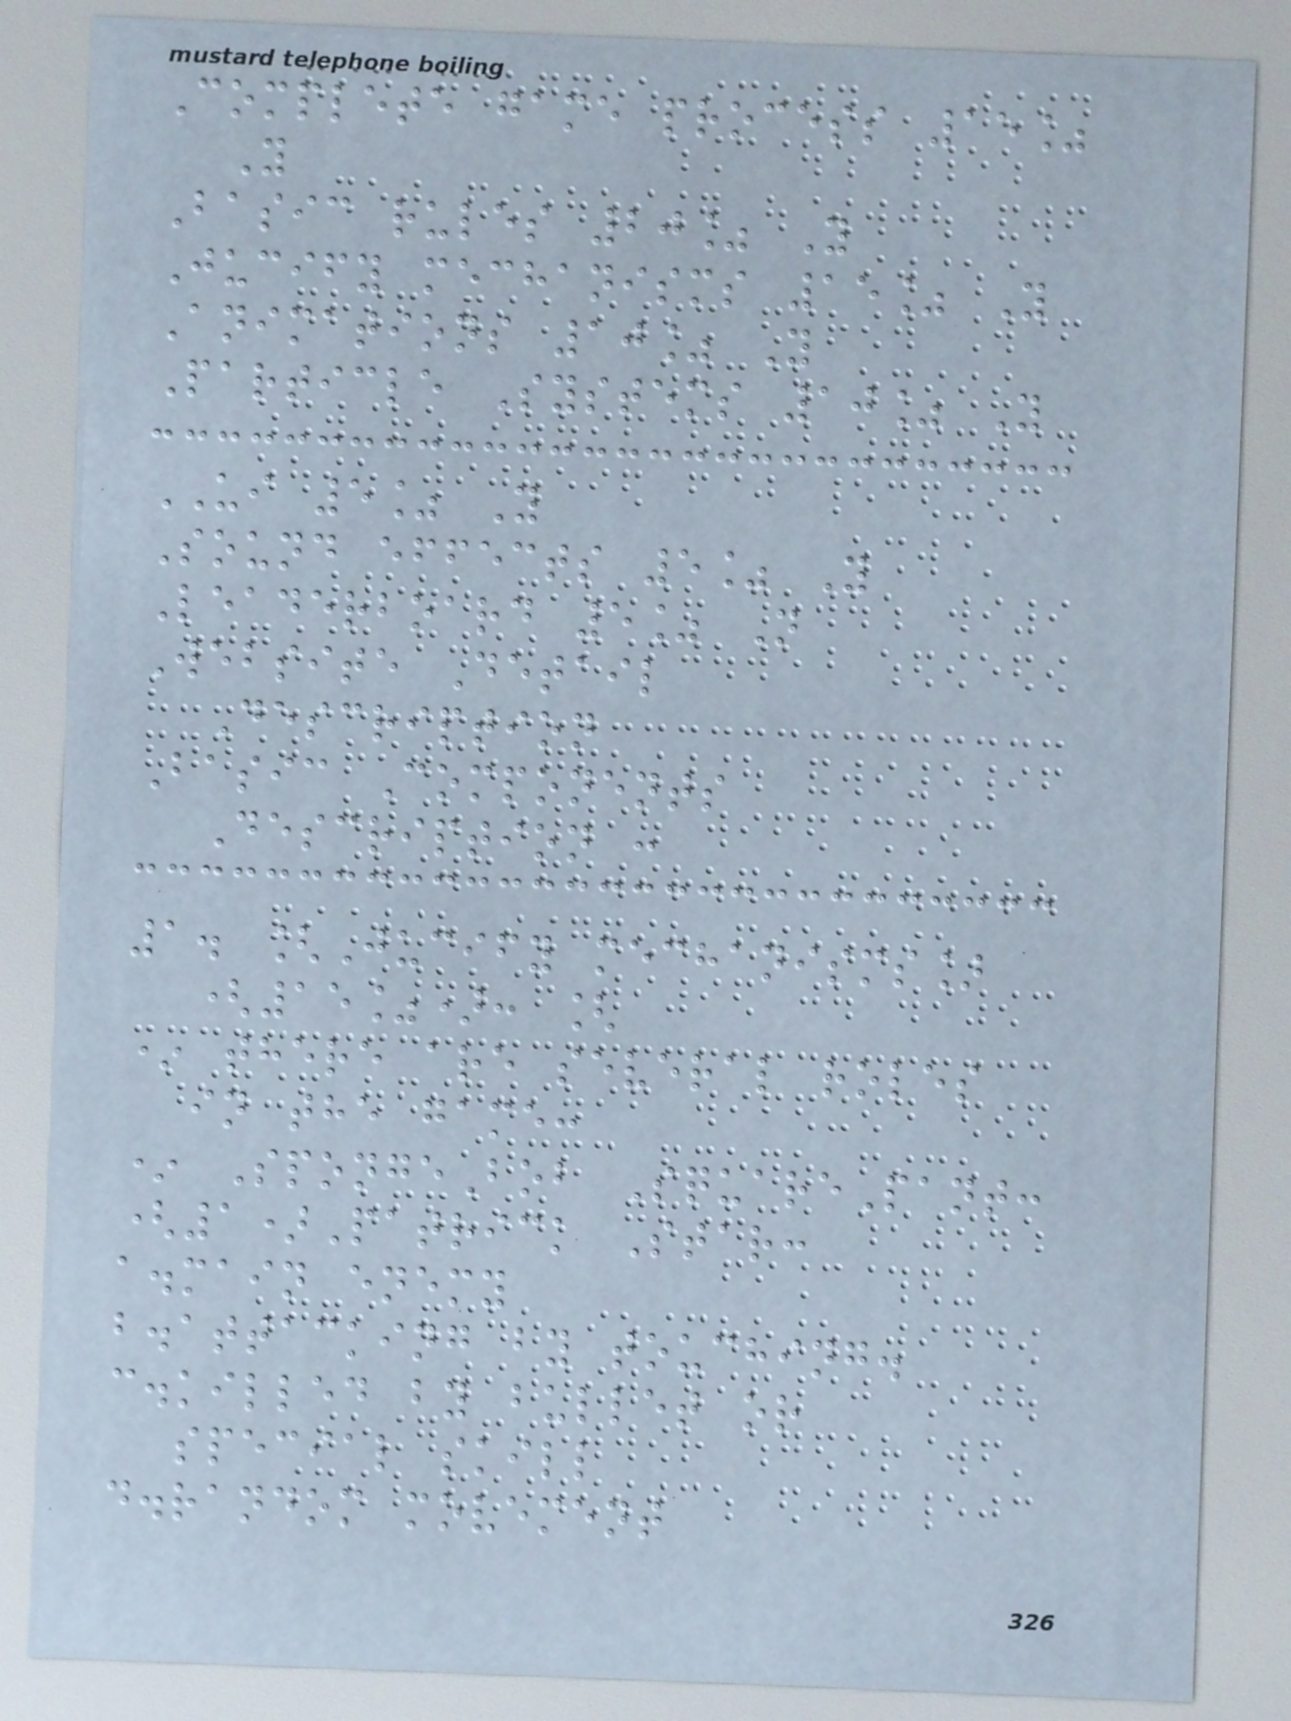Complete game process 15%
Y
Basic rules 20% Y
Jucify mechanisms 15% Y
Animations 10% Y
Particle Systems 10% Y
UI 5% Y
Sound effects 5% Y
Leaderboard 5% N
Website Detail
Description
Basic Components
Description :
1. [Jucify mechanisms]
(15%): [
* there are several roles
in the game:
* SpongeBob SquarePant:
(1)Patrick Star:
a.main enemy
b.attacking by touching.
c.killed by bullet or
special skill
d.random movement
